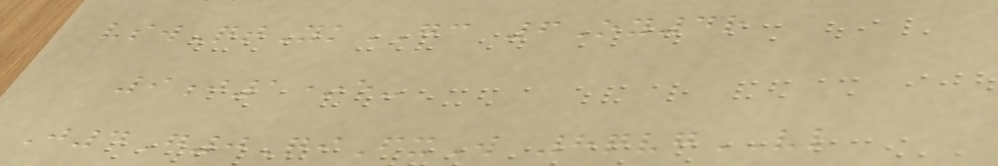vswQtYkGC 6Oy4r
9j1*e-
J4G0QiFxW 8qvgVL
